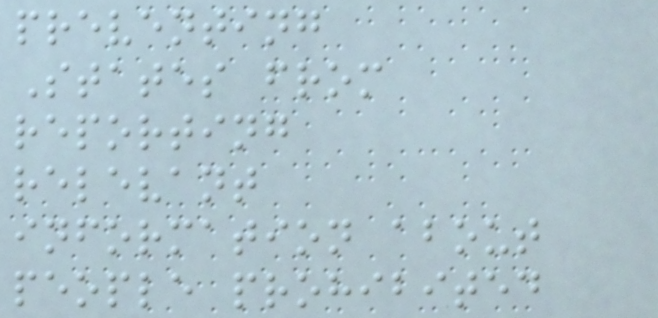preventing
States from
reporting
relevant
information about
people prohibited
